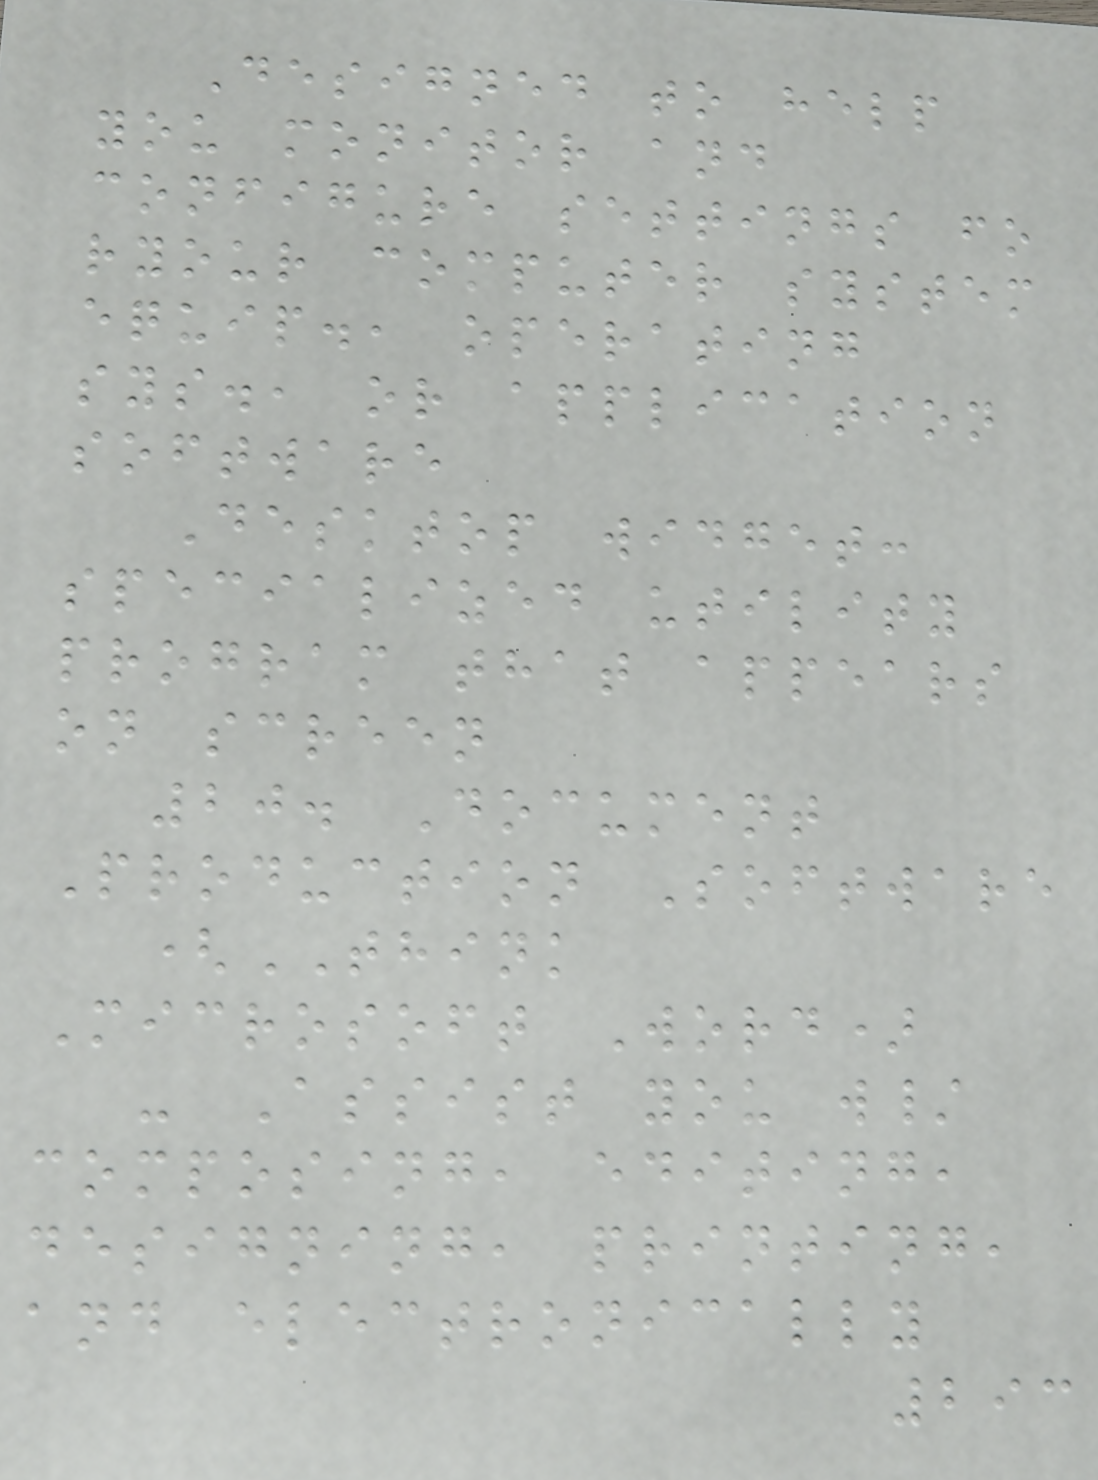Designed to help
you monitor and
configure settings fo
ryour computer system
equip., operating
sys., or application
software
Desktop widget:
specialized utility
program that appears
on screen
20. Document
Production Software
(THINK
Microsoft Word)
- Assist you w/
composing, editing,
designing, printing,
and electronically
293
